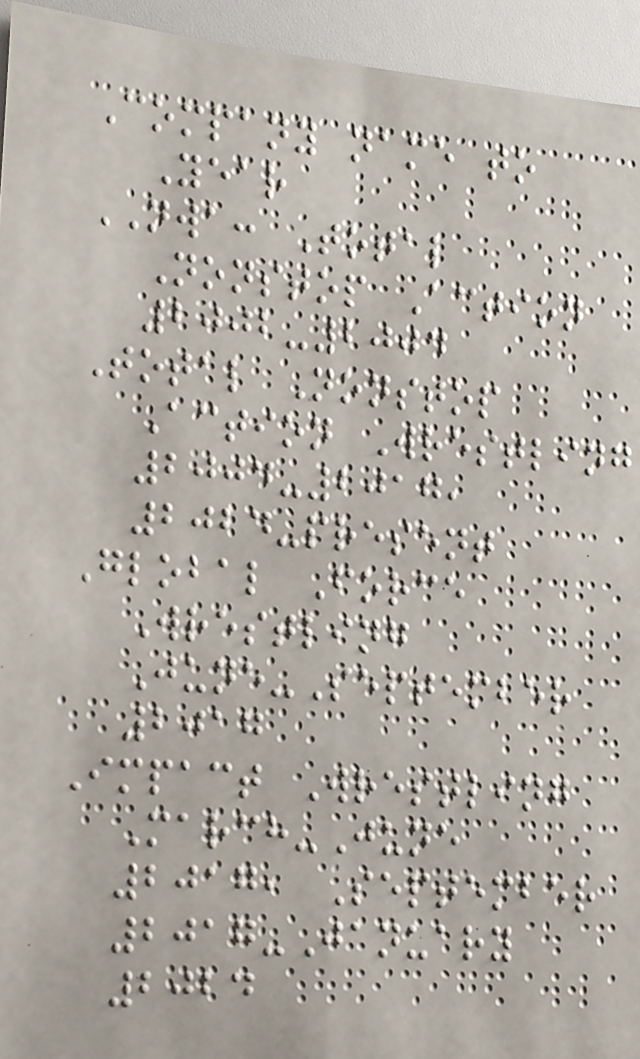Company name to
Year
NWA: Total
Nonstop Action
2002-2004
Total Nonstop
Action Wrestling
2004-2017,
2024-present
Global Force
Wrestling
June-September
2017
Impact Wrestling
March-June
2017, September
2017-January
2024
